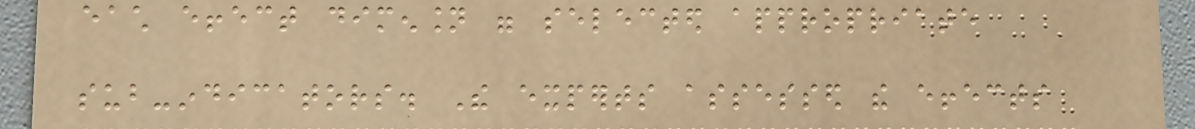each effect dimension were selected appropriate
sub-indicators. The experts assessed the effects
